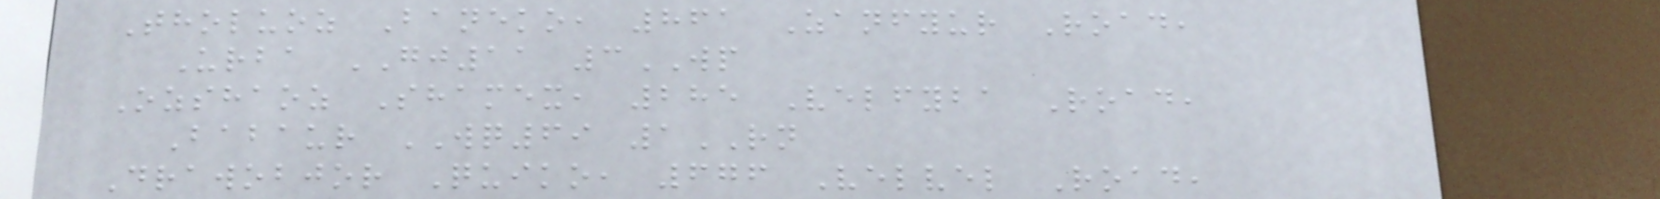Tholuoz Baneko, 861 Zanfyur Road,
Urba GJ11 3WP
Ozshaoz Shamex, 285 Velfyba Road,
Babaur WQ69 1RN
Drawobjor Quiko, 676 Velvel Road,
